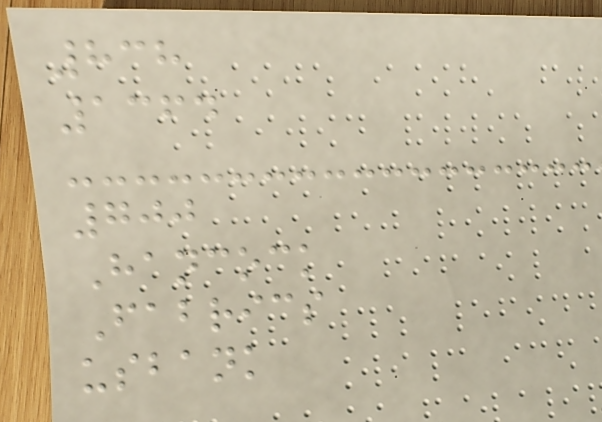838
1364
700
Hancock
Fabrics
usbank
